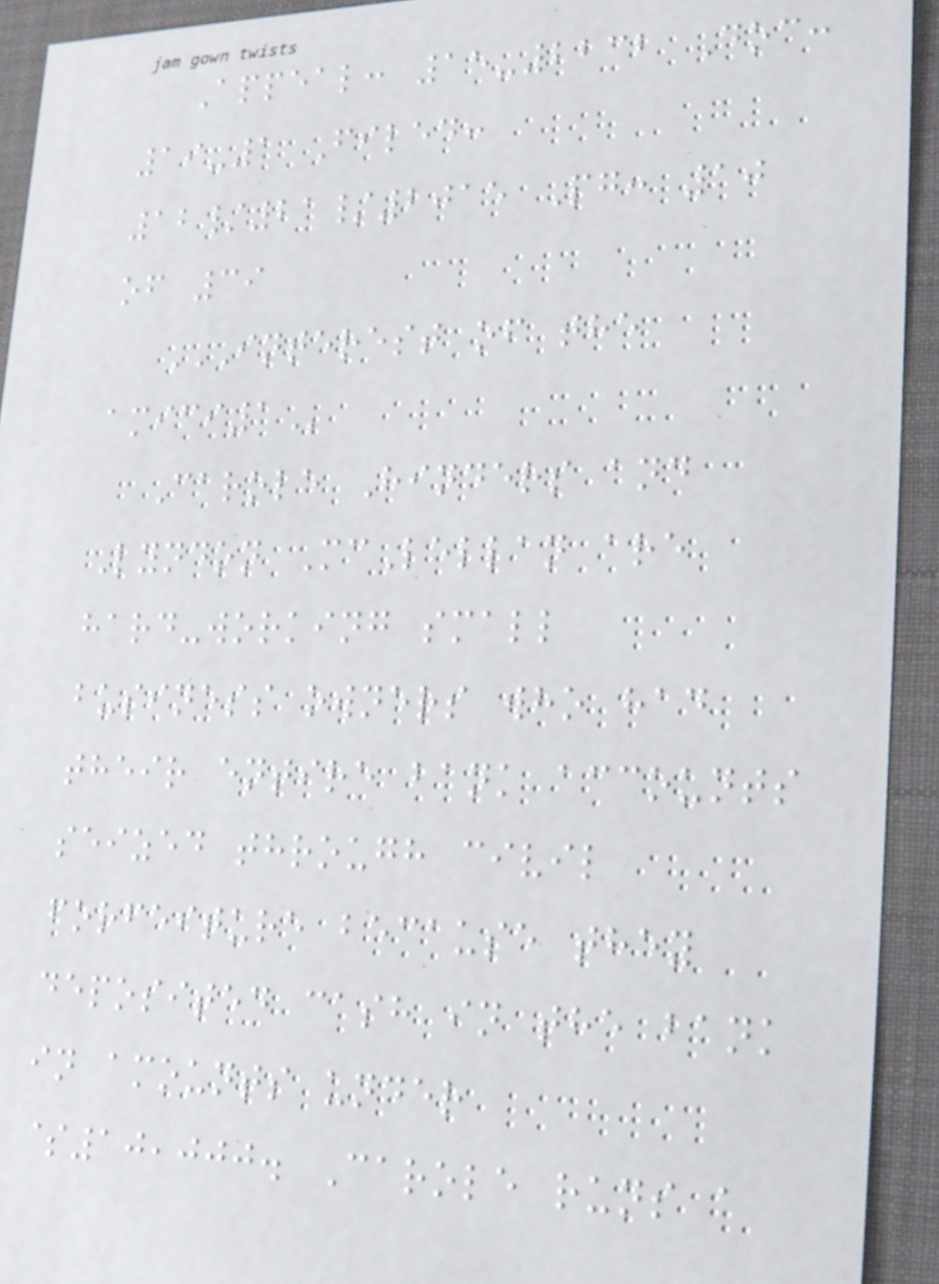Appeal: 15-2232 Doc:
19-1 Filed:
12/21/2015 Pg: 10
of 39
INTEREST OF THE
AMICI1
Carole Hinders and
Lyndon McLellan are
hard-working small
business owners who had
their entire bank accounts
seized through civil
forfeiture because they
deposited cash in the bank
in amounts under
$10,000. Carole runs a
